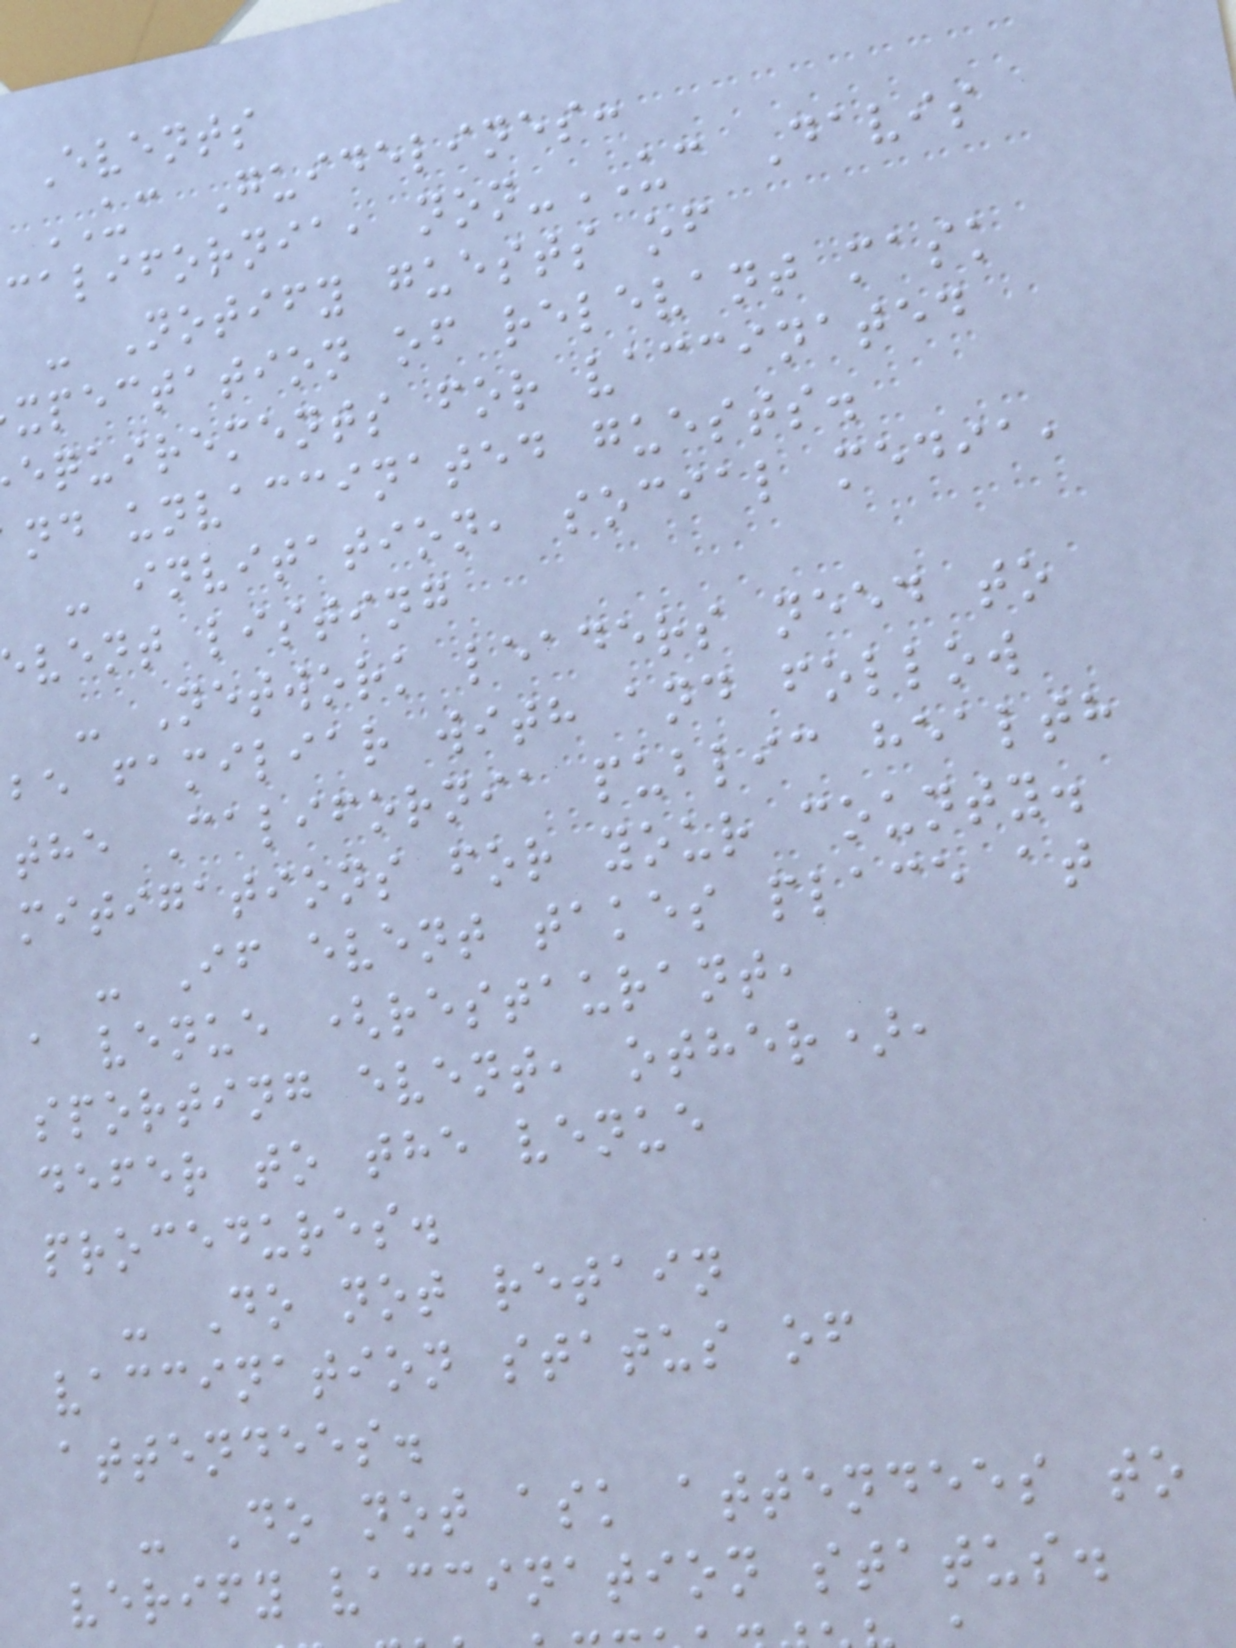Events
UC Guidelines:
california, non-UC Davis
- Notify guests of
xpectation of relevant mask
equirements for vaccinated
nd unvaccinated guests.
- invitation, social media,
vent listing
- Network leaders need to
be familiar with and follow
the California public health
mitigations for your county.
- If event takes place at
a venue (restaurant,
sporting event, other),
defer to the venue
procedures.
- Do not retain
vaccination status of
attendees.
- Do not ask attendees to
verify vaccination status.
